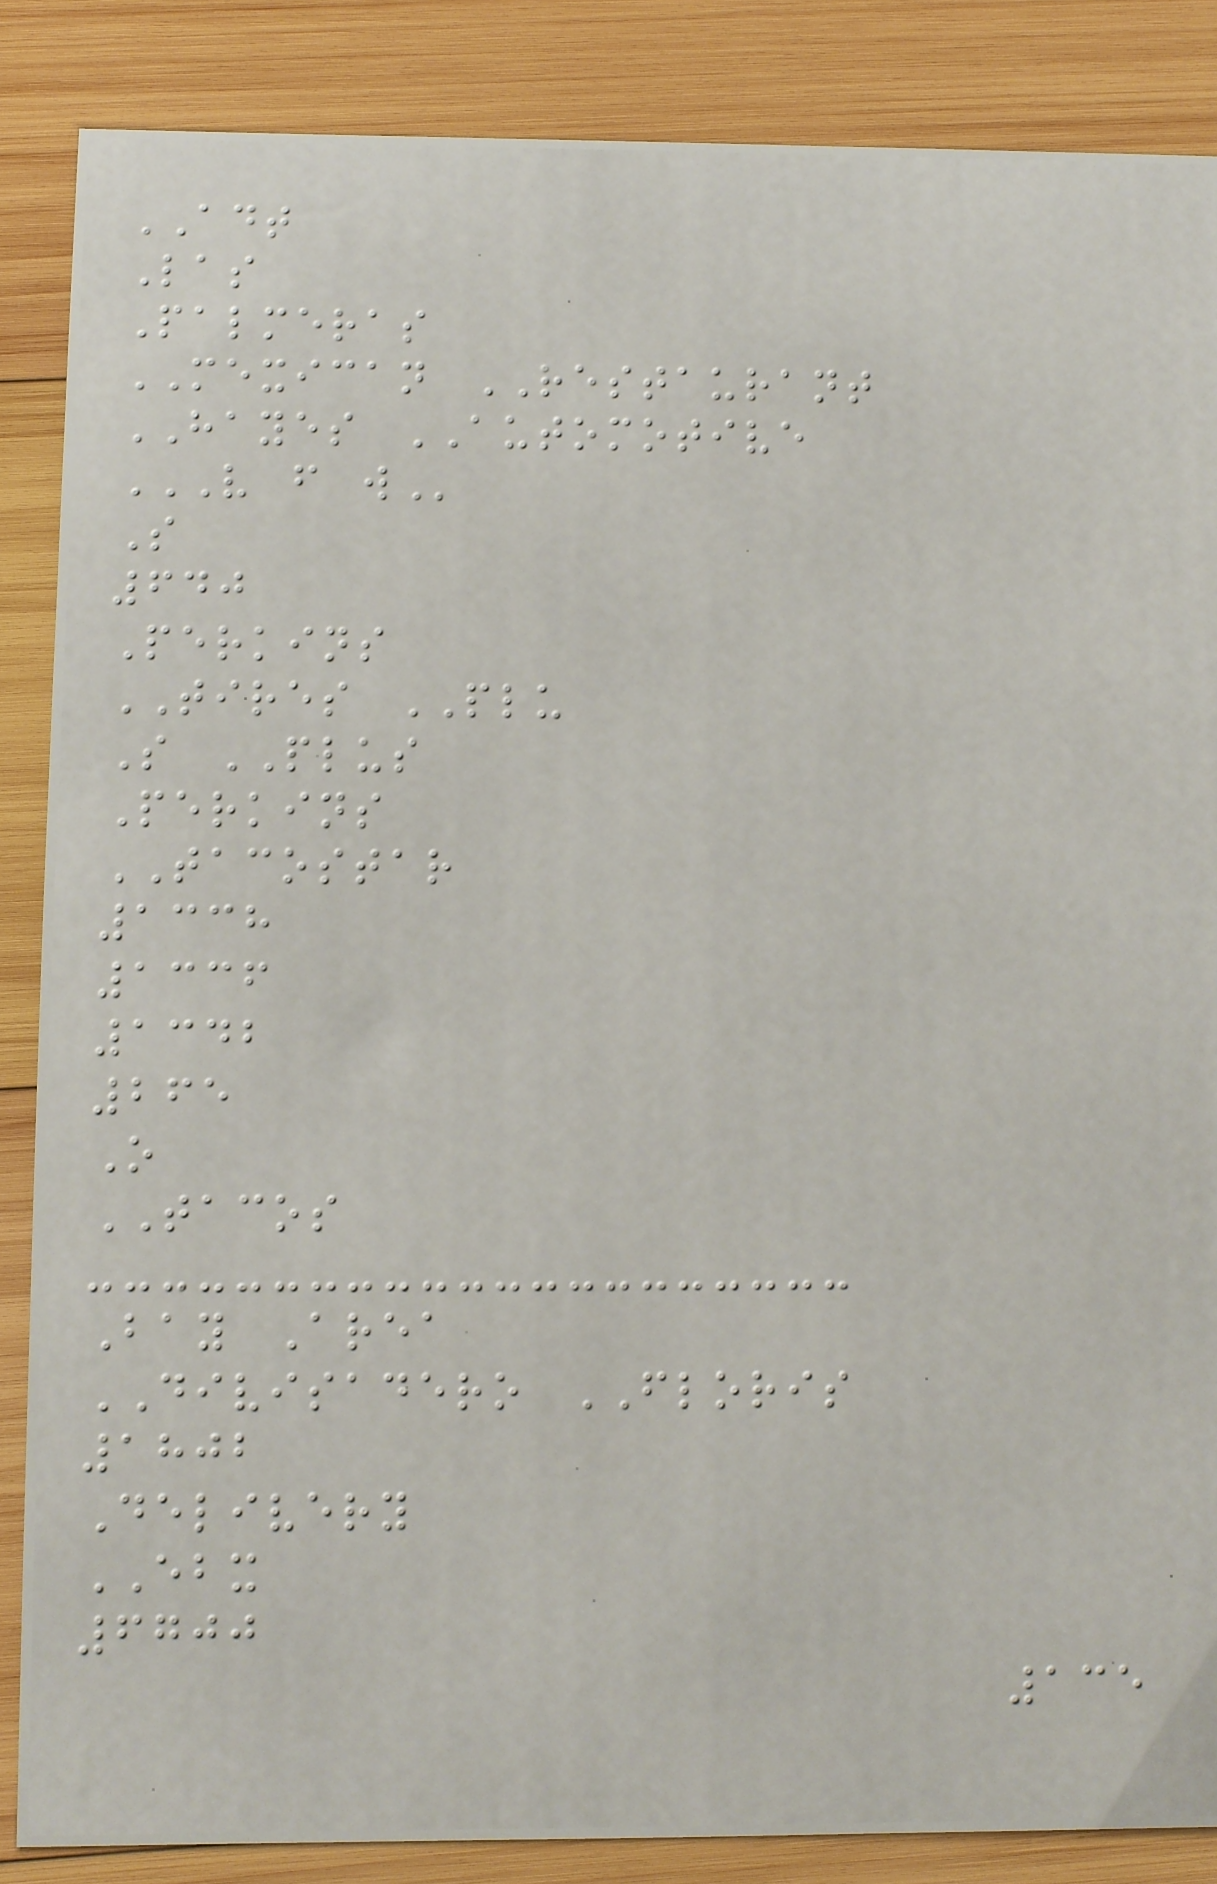ADT
Las
Palmeras
MEXICAN RESTAURANT
HAYES AUTOMOTIVE
V F W
S
640
Perkins
TIRES PLU
S PLUS
Perkins
TACOSTAR
1338
1336
1342
265
O
TACOS
Bay Area
DIVISADERO FLORIS
1802
Delivery
EBX
6700
135
